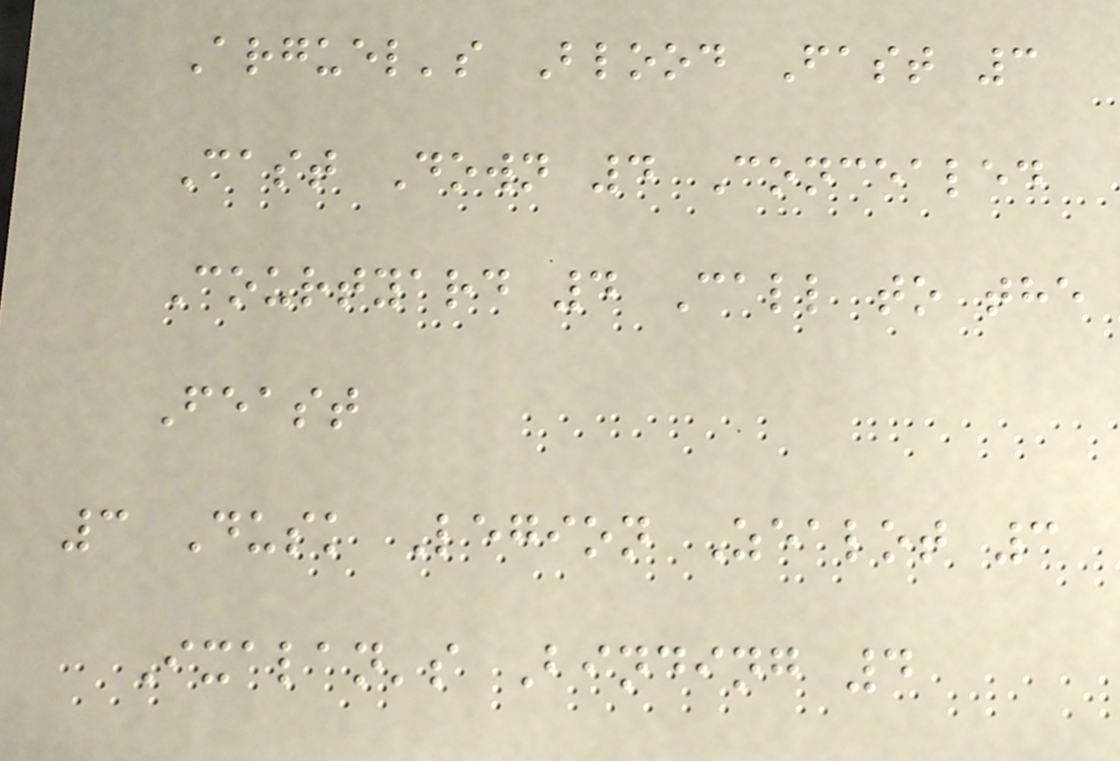Arguel's Blood Fast 3
Cast Down 4 Concealed
Courtyard 4 Call to the
Feast
3 Dusk Legion Zealot 3
Ixalan's Binding 4
